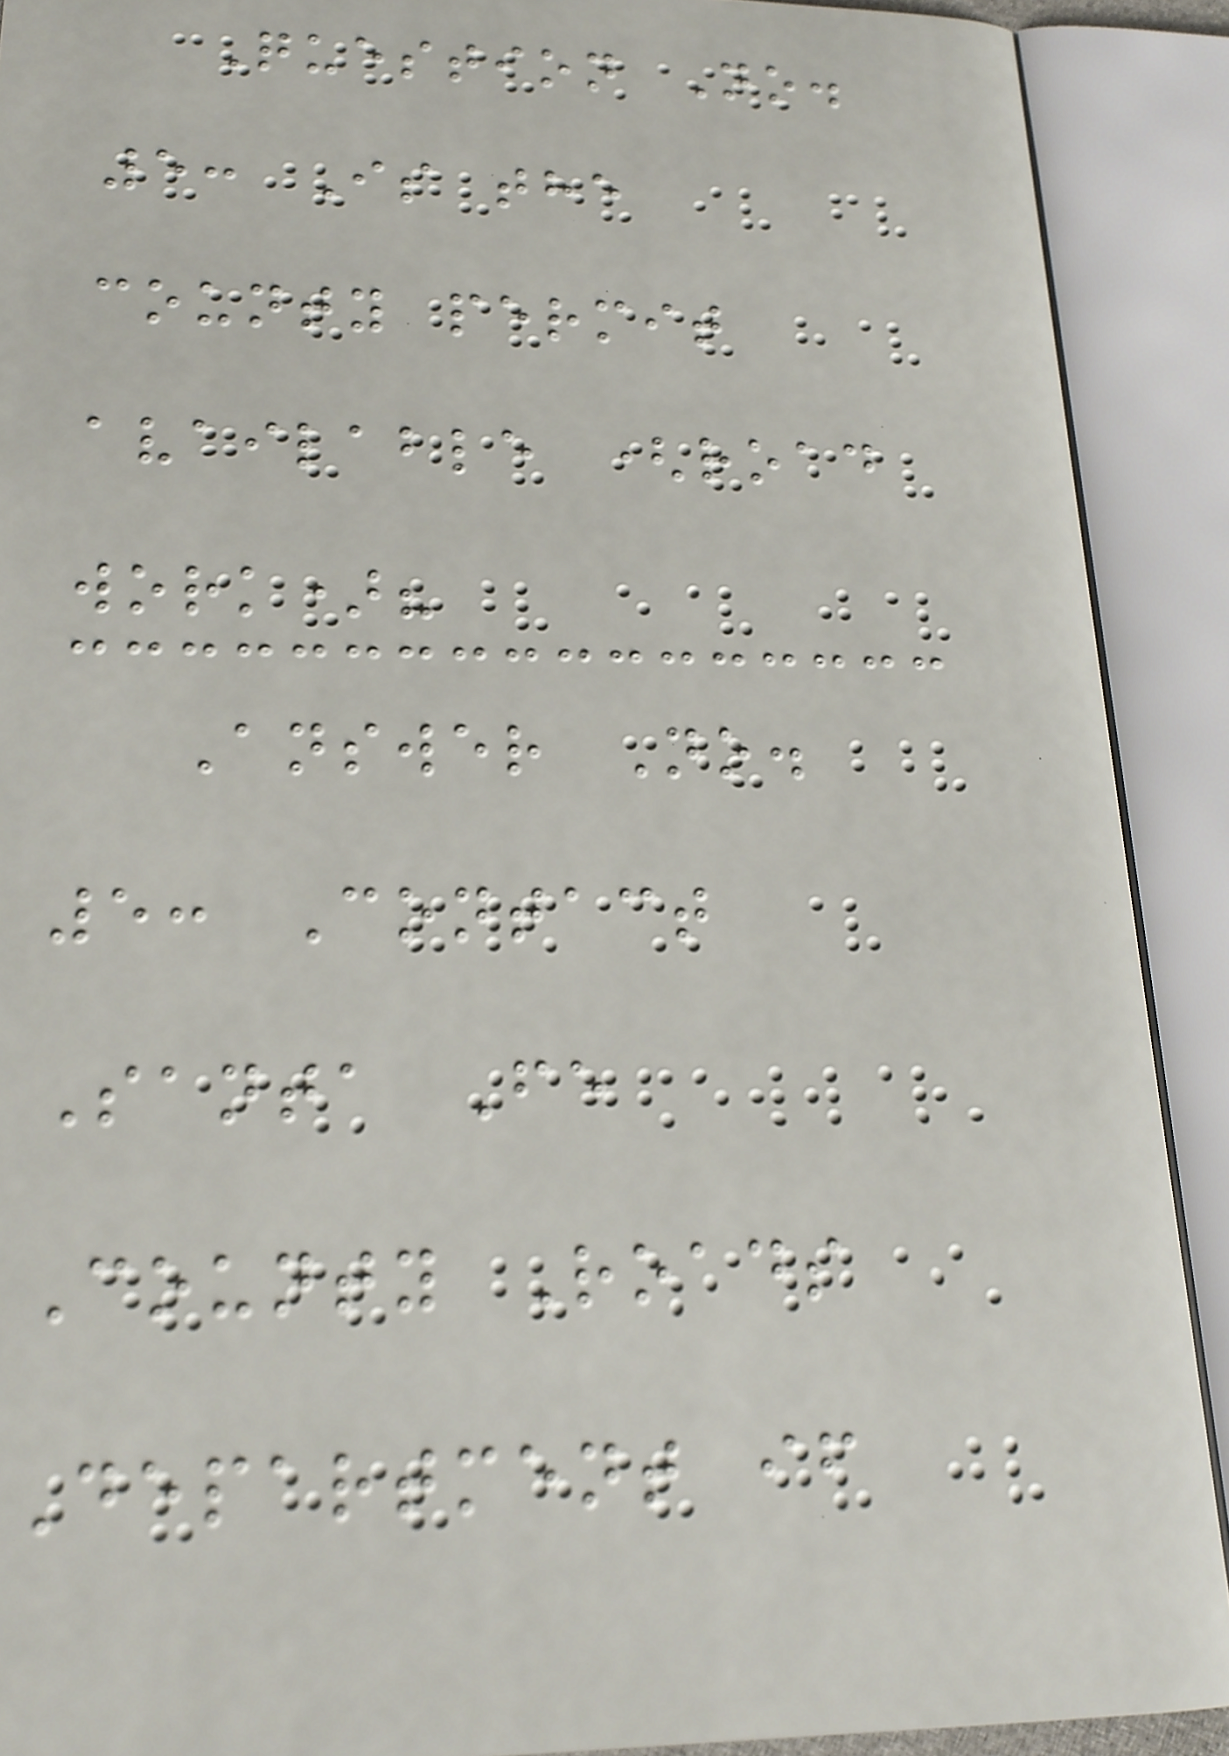Question No.
5: Is the
county permit
available (road
work)?
Answer No.
5: Contact
Santa Fe
County Roads
Department if
